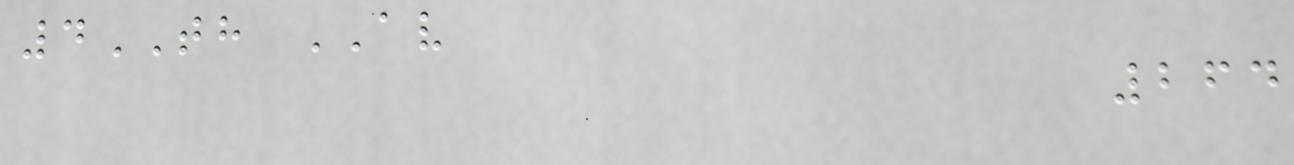4TH AV
264
